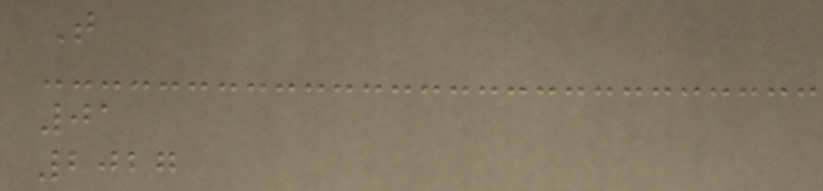T
01
2027
